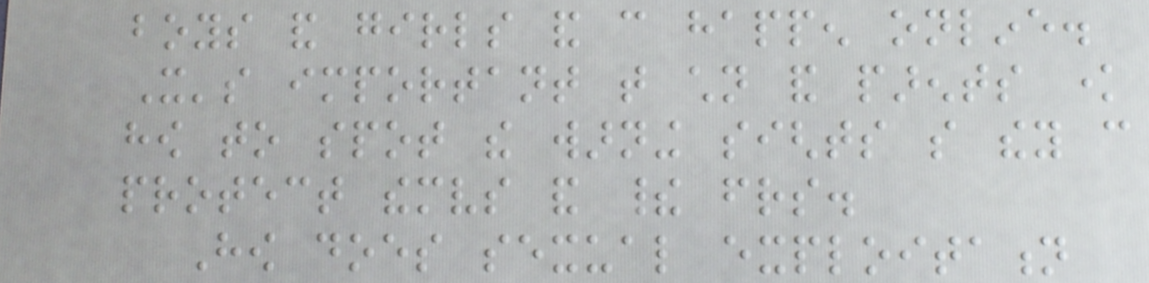boys and girls and can happen online.
It's important that children and parents know
how to spot the warning sights so they can
protect themselves and their friends.
How does sexual exploitation
